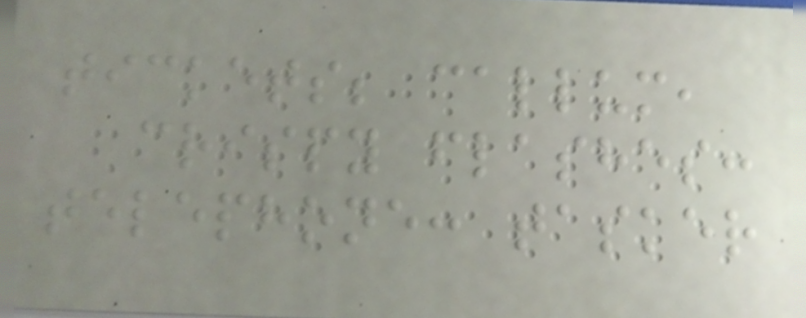tickets; callum,
crispy flashes:
telephone: tasker
